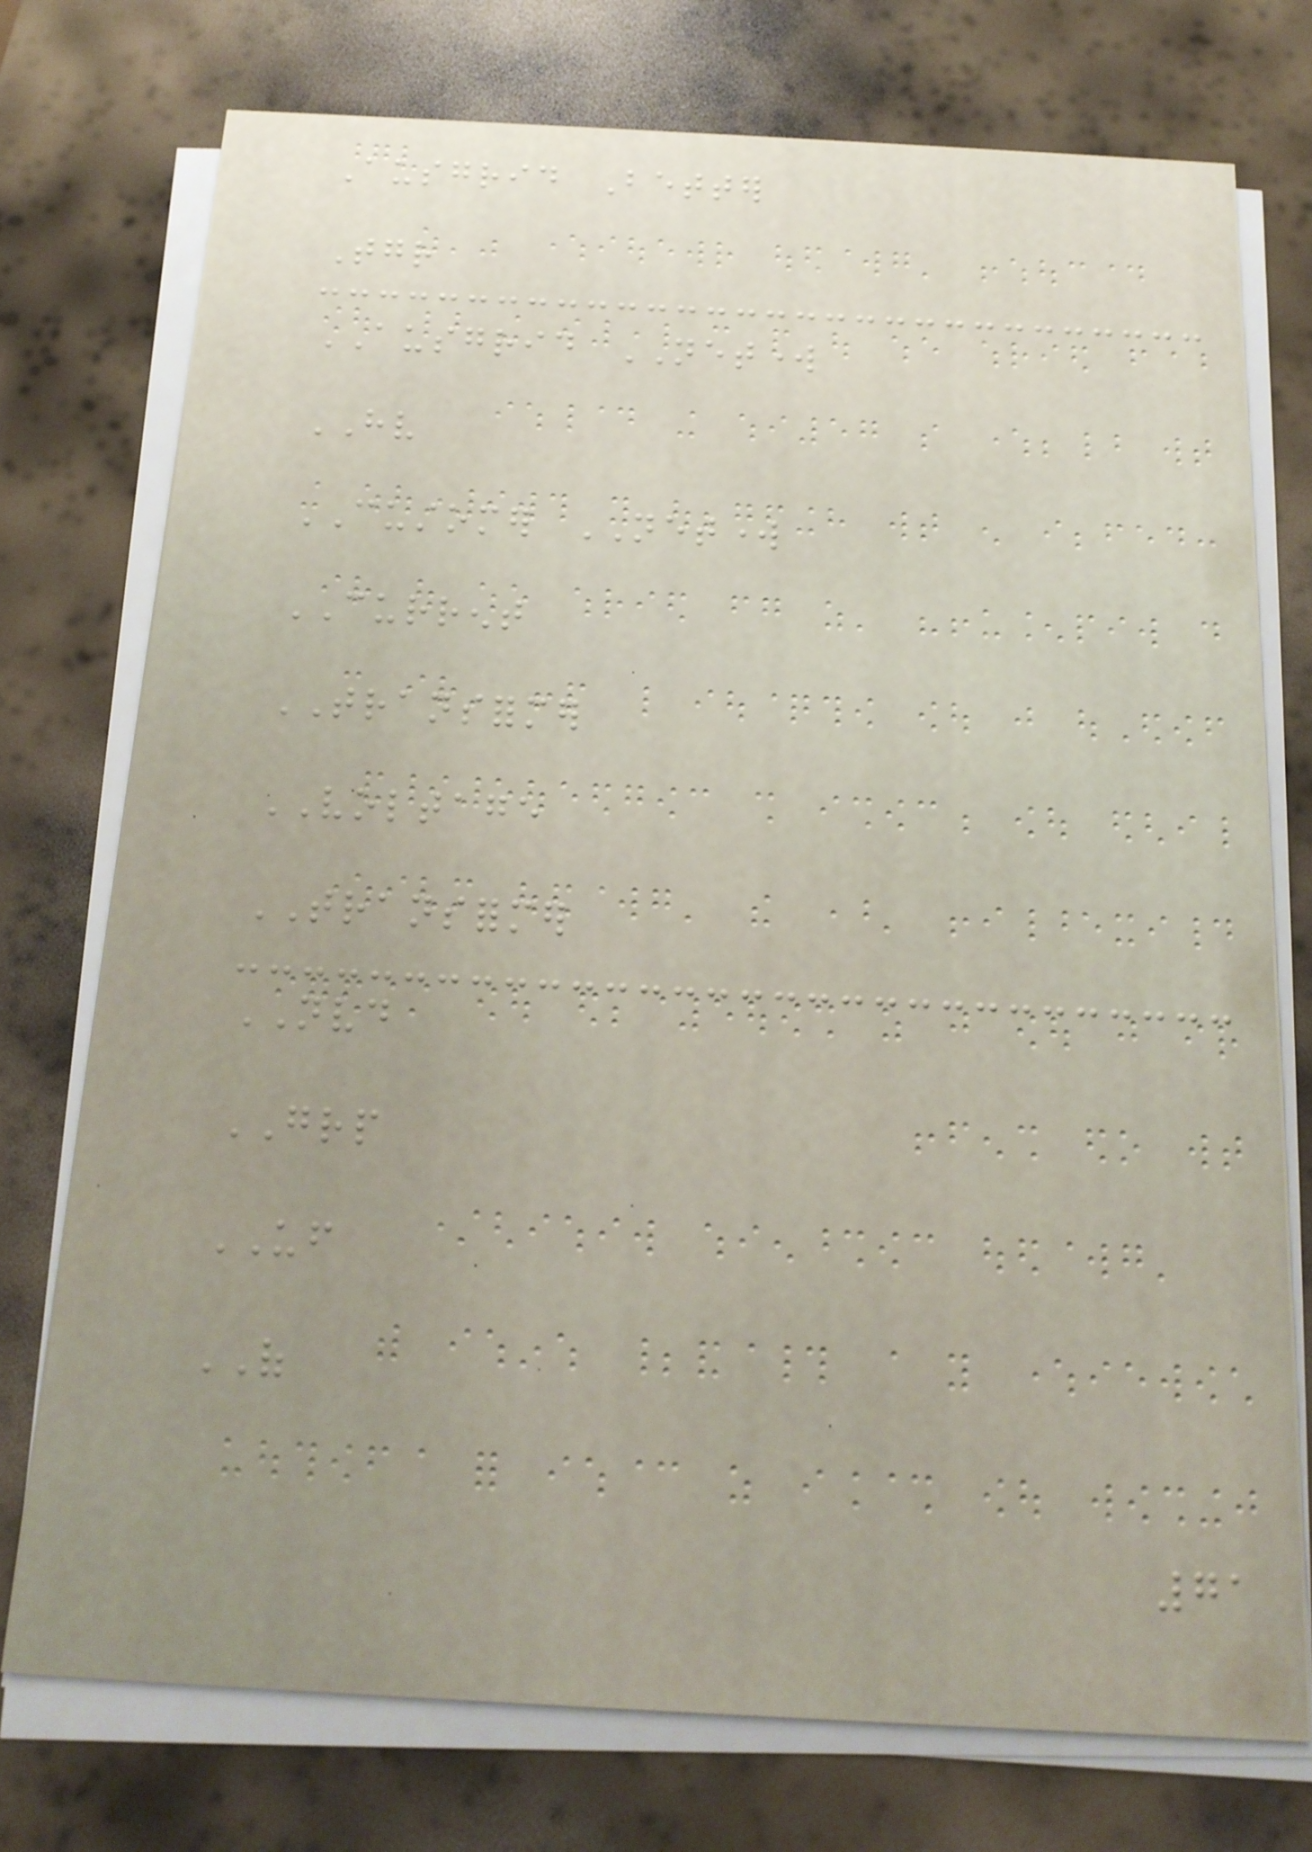Ausgrid Better
Together
AUSGRID NETWORK
HV
CUSTOMER NETWORK
CURRENT
TRANSFORMER
VOLTAGE
TRANSFORMER
NVD
GRP
UF
OF
71
